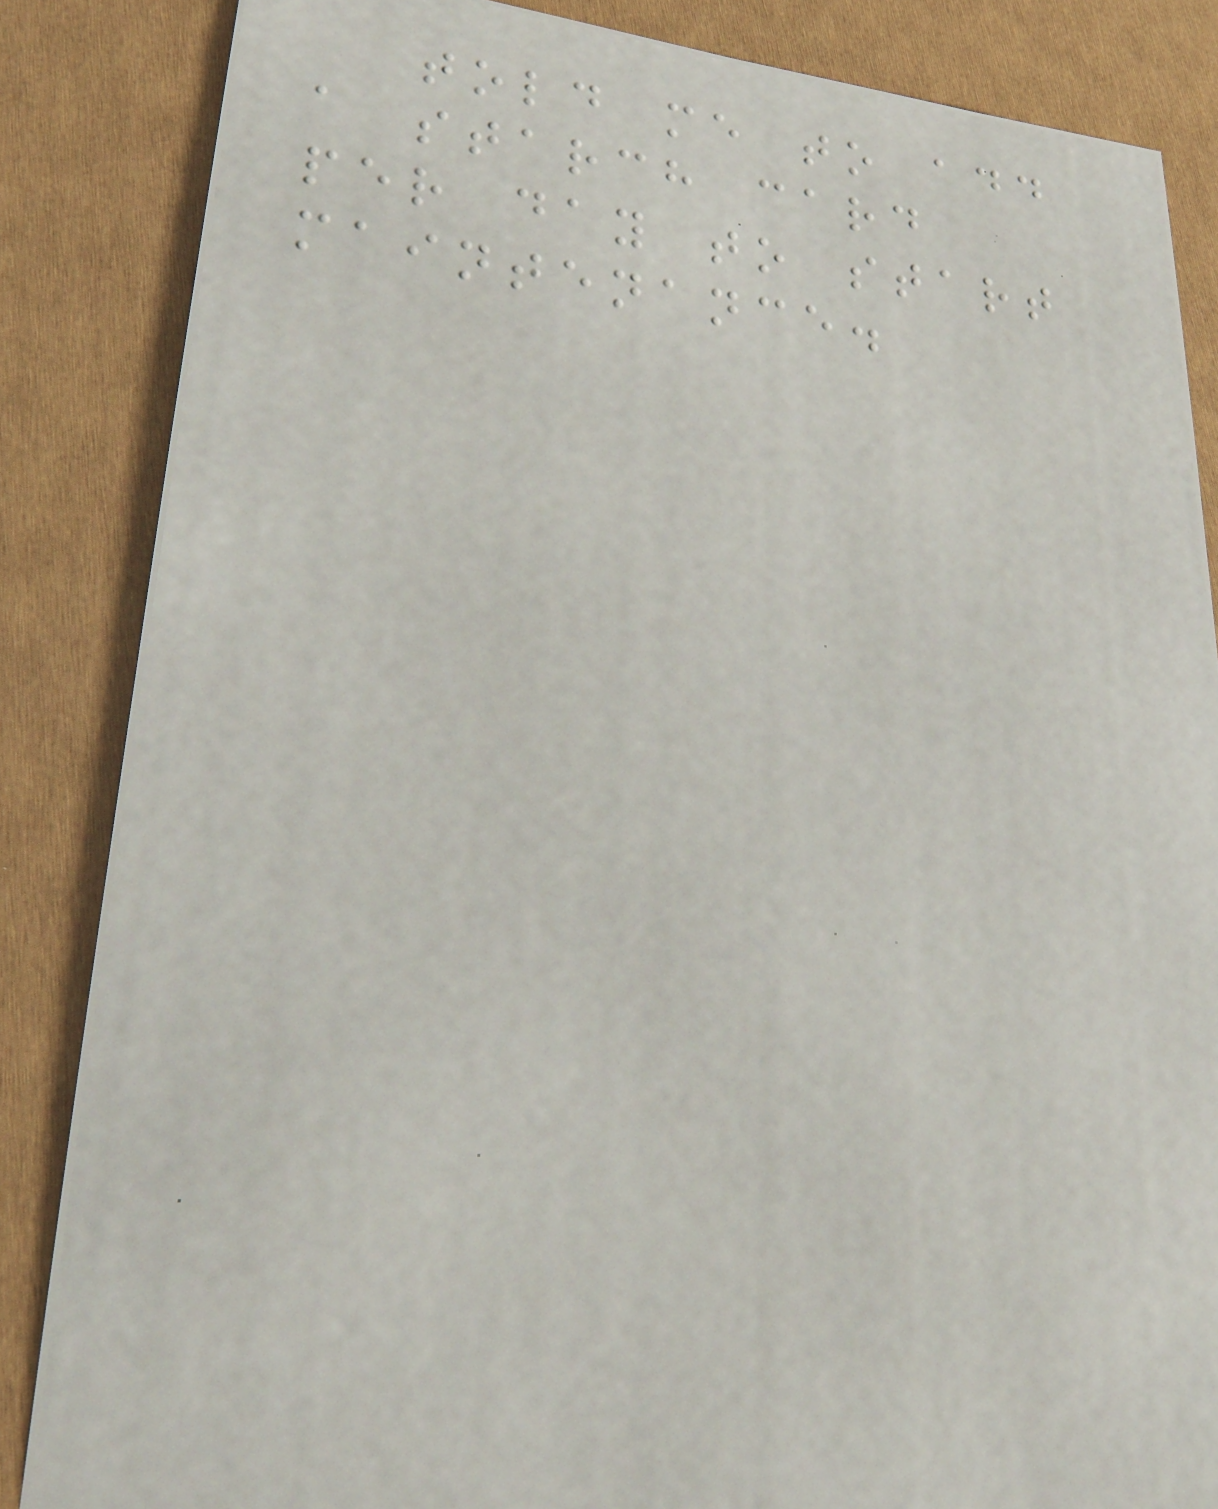told me to add
a starch card
per day to start
maintenance.
